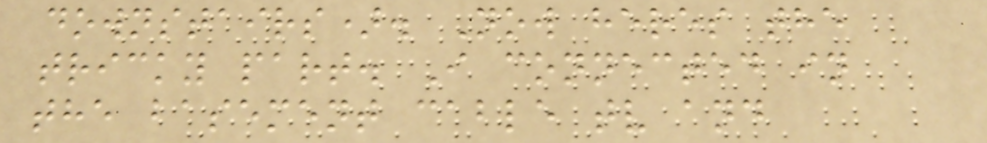downstairs). Now heres the
tricky part. I connected in
the basement cable tv and
